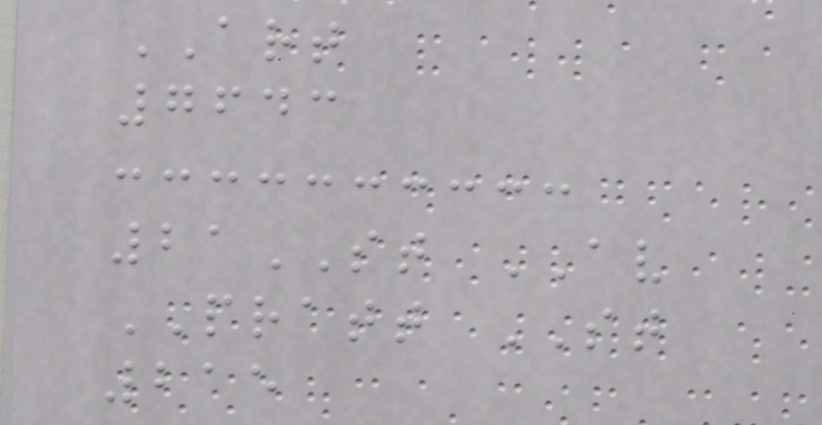ART
7643
21ST AV
PRATT ST
215
